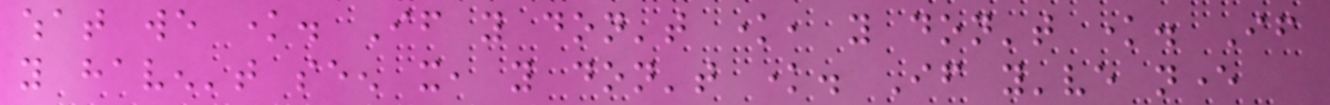what we know. If you don't know, you don't know. If
you haven't seen it, you don't know. If you've never
